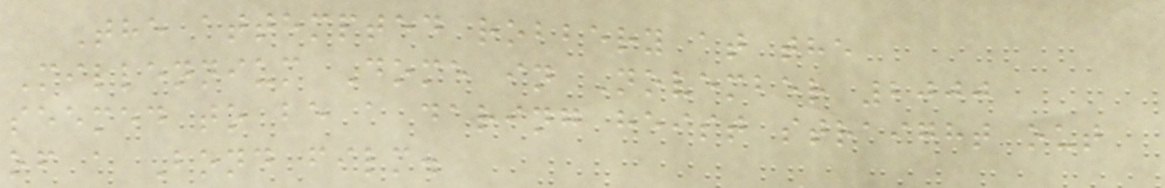The attempted robbery at the
Millennium Dome in November 2000
seemed to be a daring heist straight out
of a Bond film.
